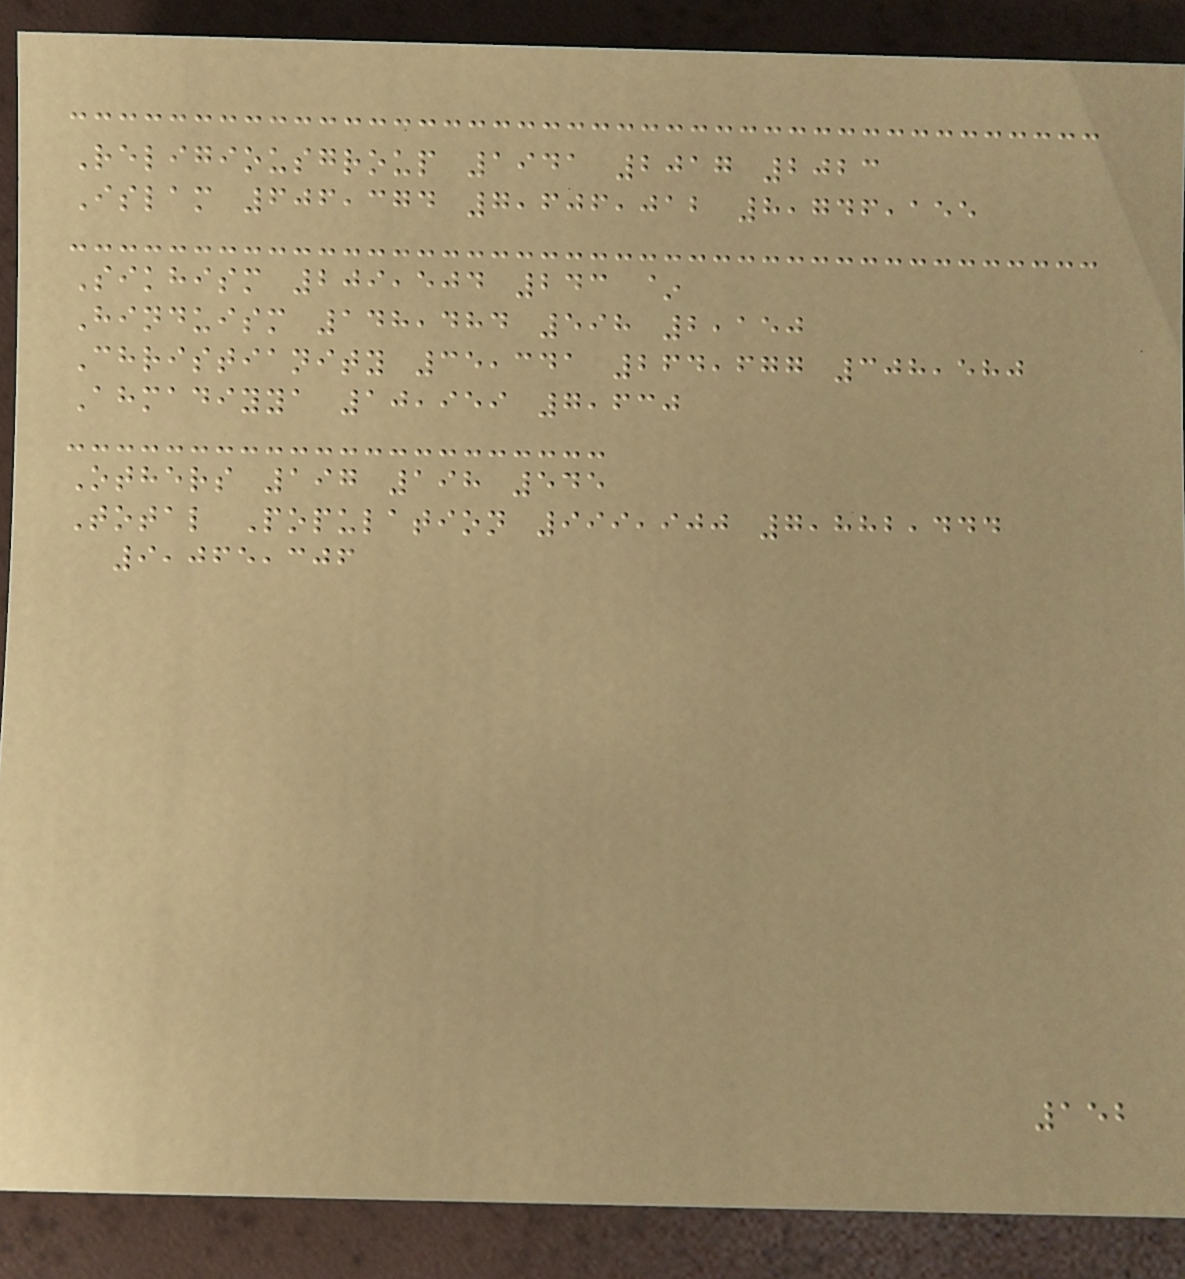Religiousgroup 1941 2017 2023
Islam 606,374 7,606,012 8,746,155
Sikhism 209,504 243 ~
Hinduism 148,484 598 2,150
Christianity 35,341 264,677 308,580
Ahmadiyya 10,959 7,630
Others 197 198 545
Total Population 999,900 7,882,444
9,065,306
152
